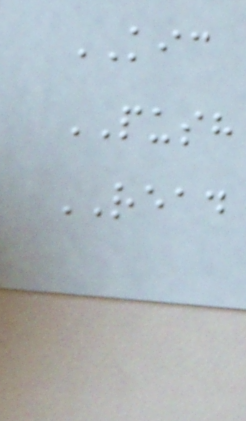KIC
PUSH
READ
